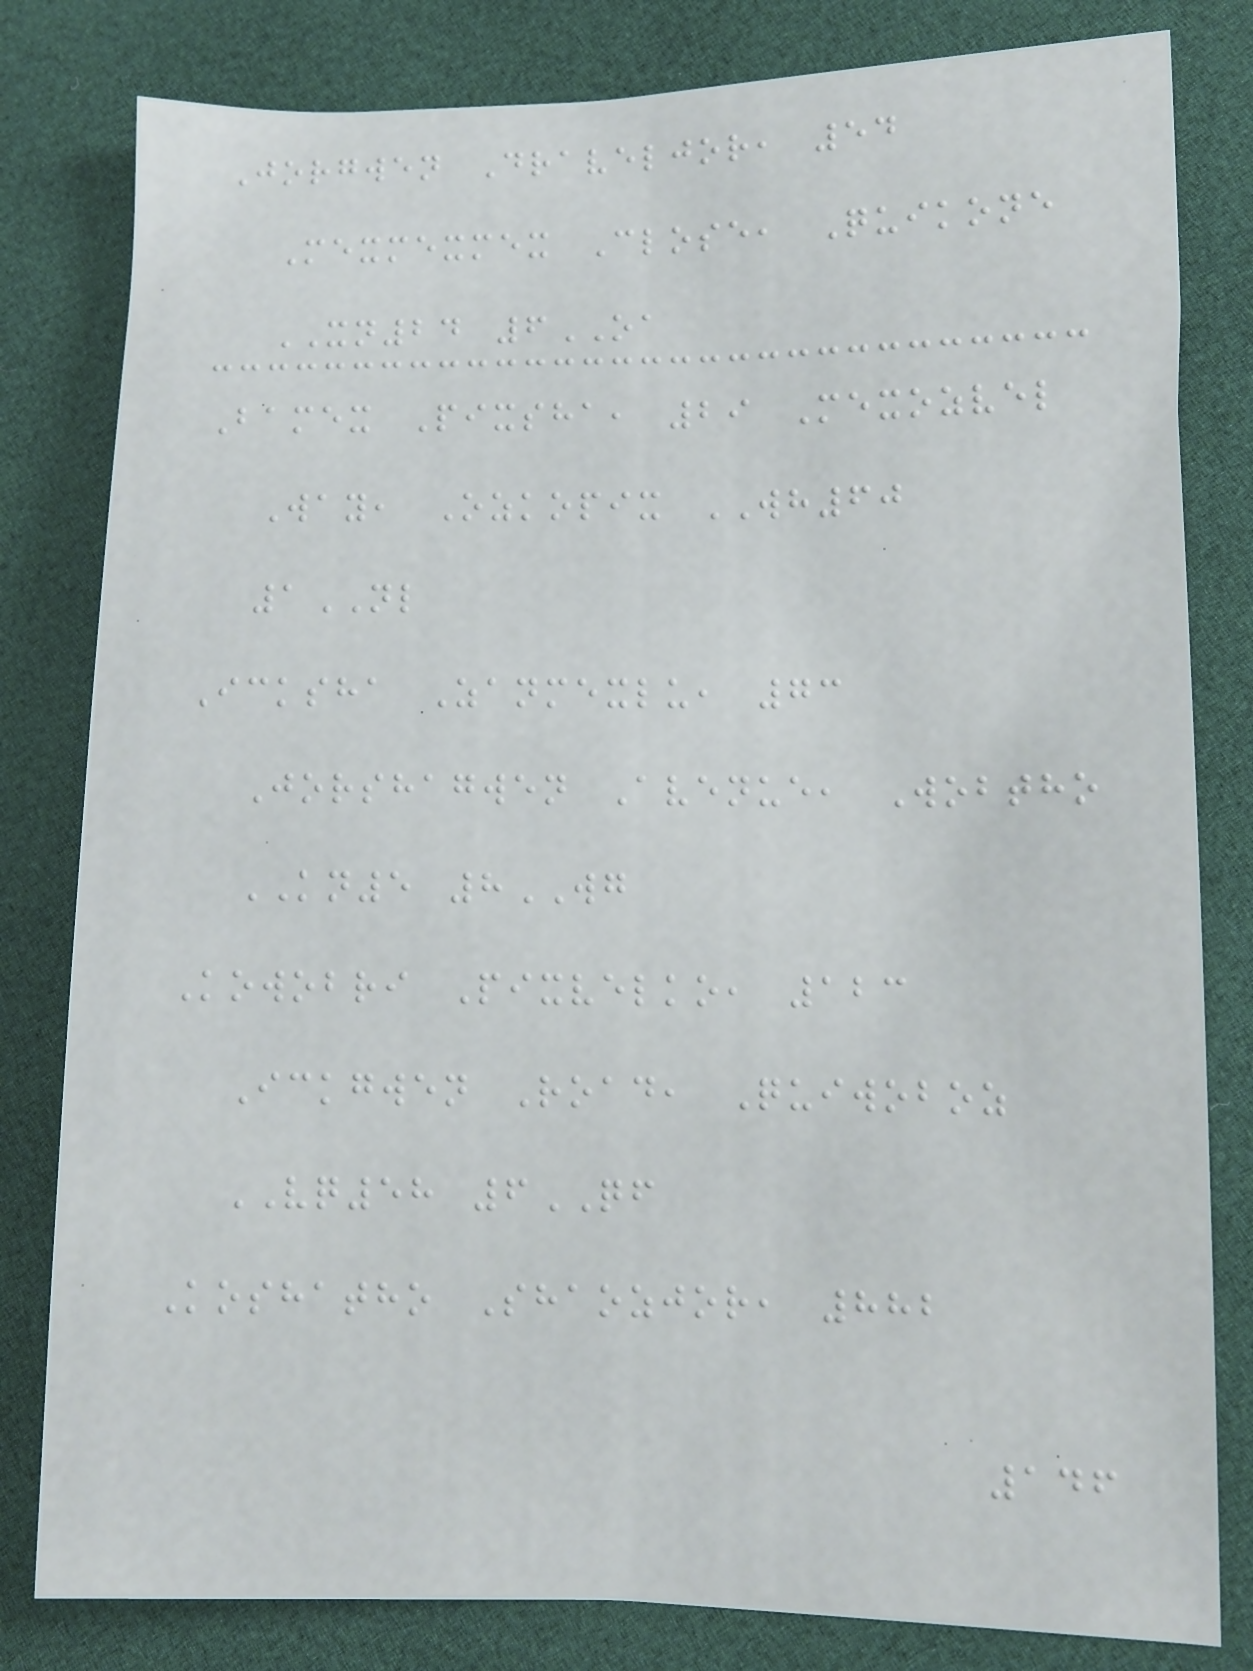Jorgwen Draveljor, 54
Mexmexmex Close, Quikone
XN24 6OA
Bamex Pixsha, 29 Mexozvel
Way, Ozkopix WH60
1NL
Icksha Zanmexlu, 73
Jorshagwen Avenue, Wobtho
KN5 8WG
Kowobri Pixvelko, 123
Ickgwen Road, Quiwoboz
VQ58 6QF
Koshatho Shaozjor, 882
146
